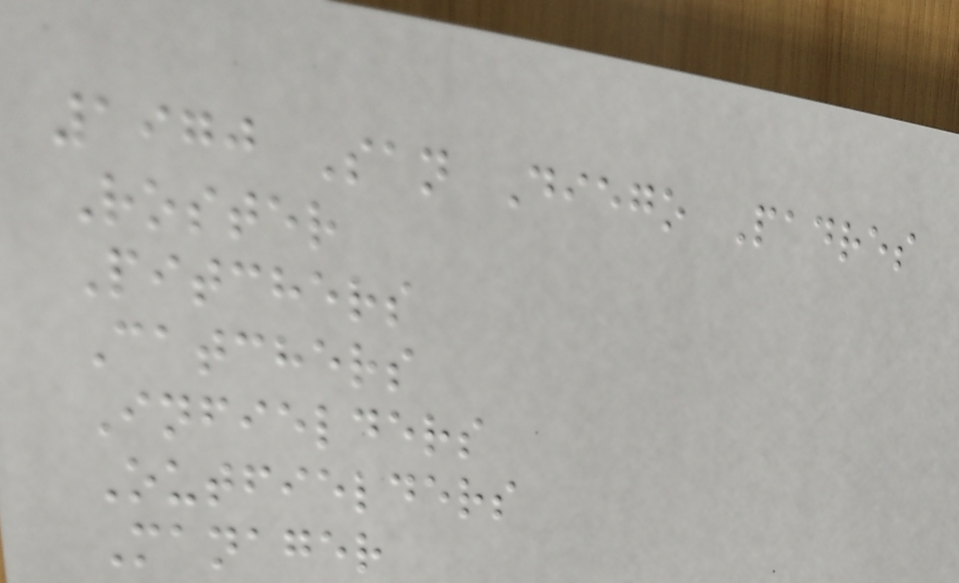1970 San Diego Padres
Roster
Pitchers
Catchers
Infielders
Outfielders
Manager
